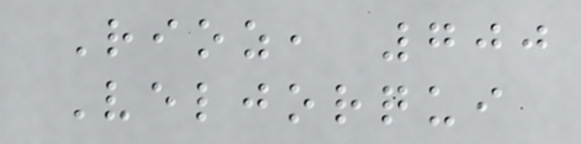Rioz, 700
Veljorqui
